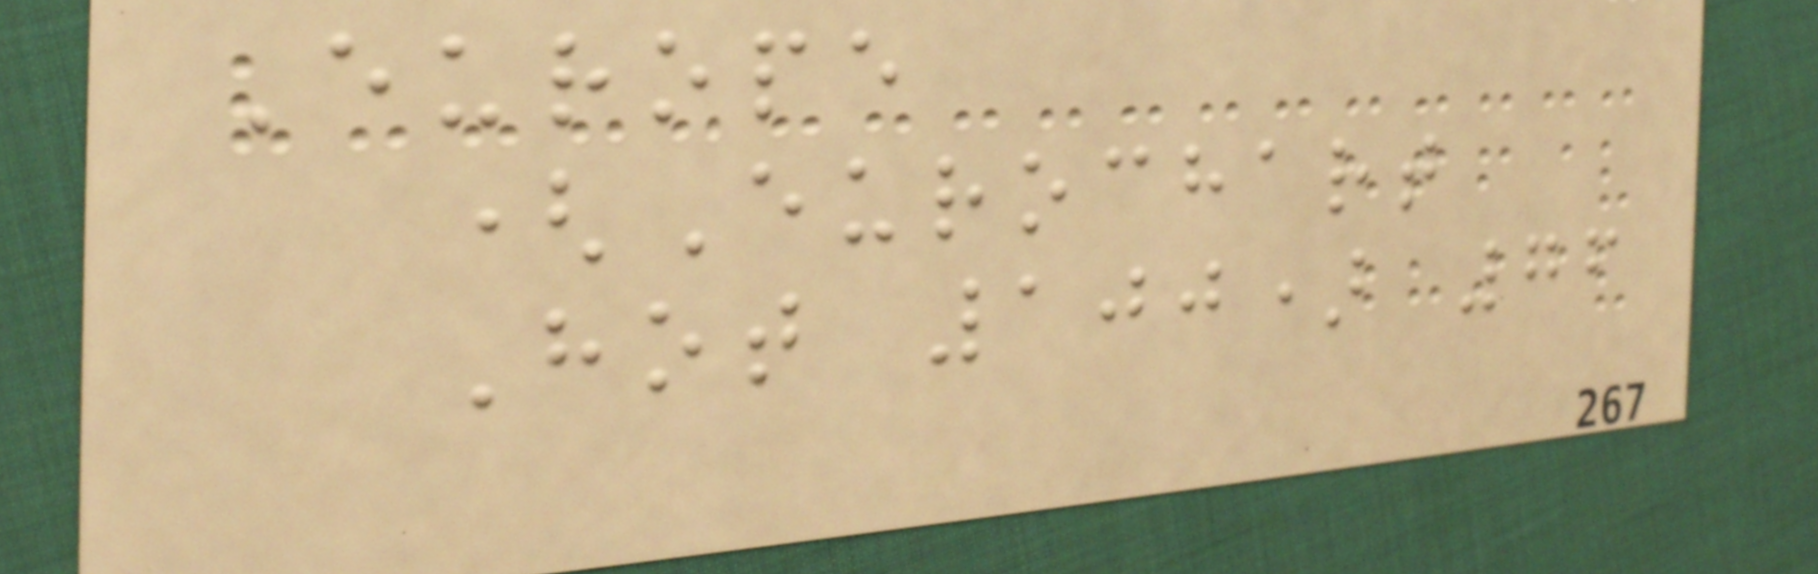Europe
(Eurochart
Hot 100) 76
